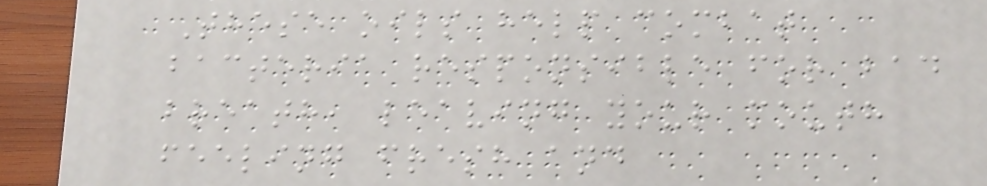These oils help combat
bacteria responsible for bad
breath, leaving your mouth
feeling fresh and
